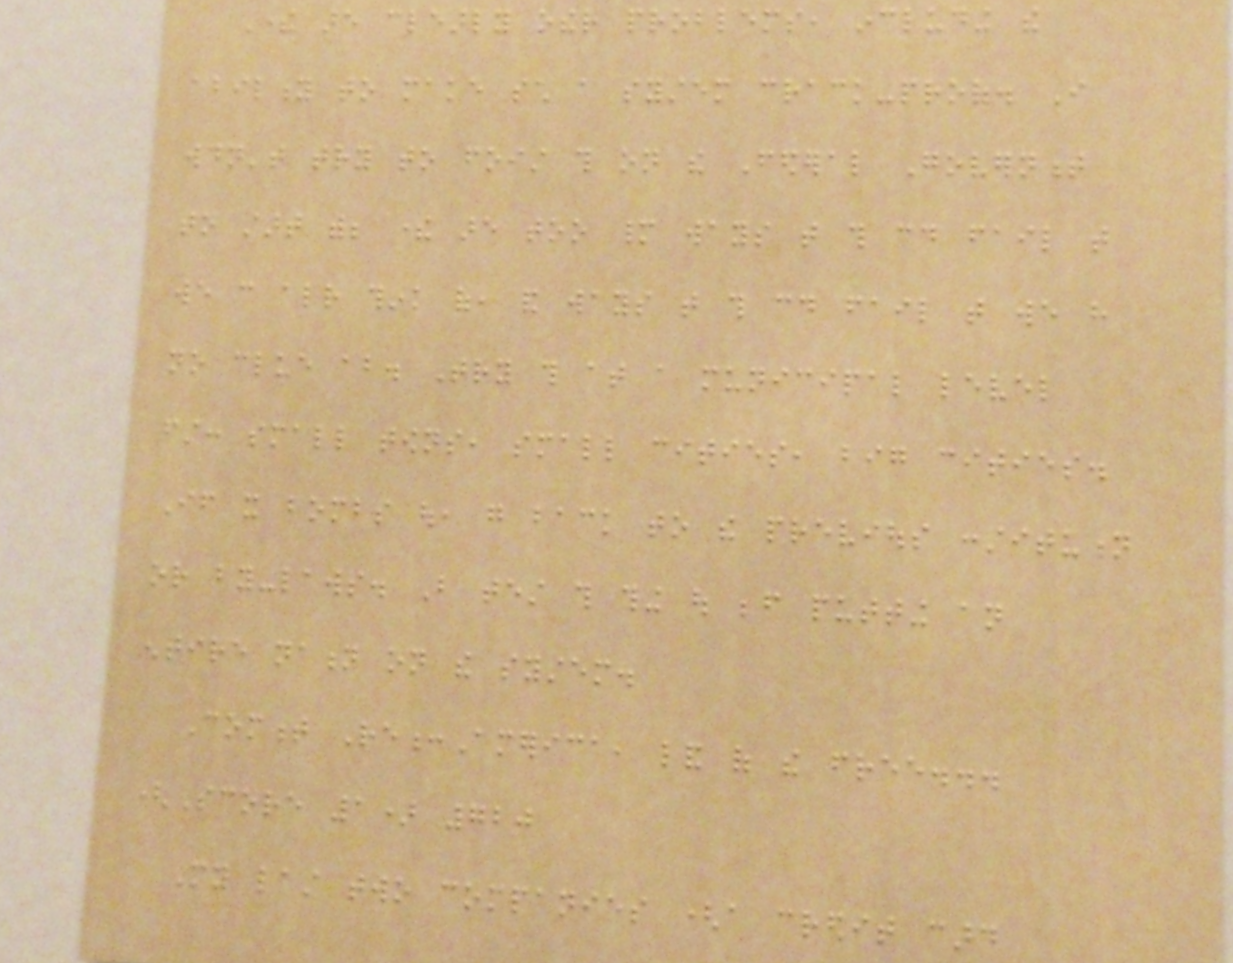There are clearly other problems, including the
ability to make such a system crack-proof. I
wouldn't try to foist this on the Federal Government
to start with; there are too many ways that this could fail that
we can already think of, and ways that this could fail that we have
no clue about. Try this at a municipal level
first: small towns, small cities, big cities.
If it bombs out, go back to the previous constitution
or by-laws. But test this thing out before putting an
entire nation on the system.
Comment Re:America, land of the free...
(Score 1) 720
My last two companies (a credit card
